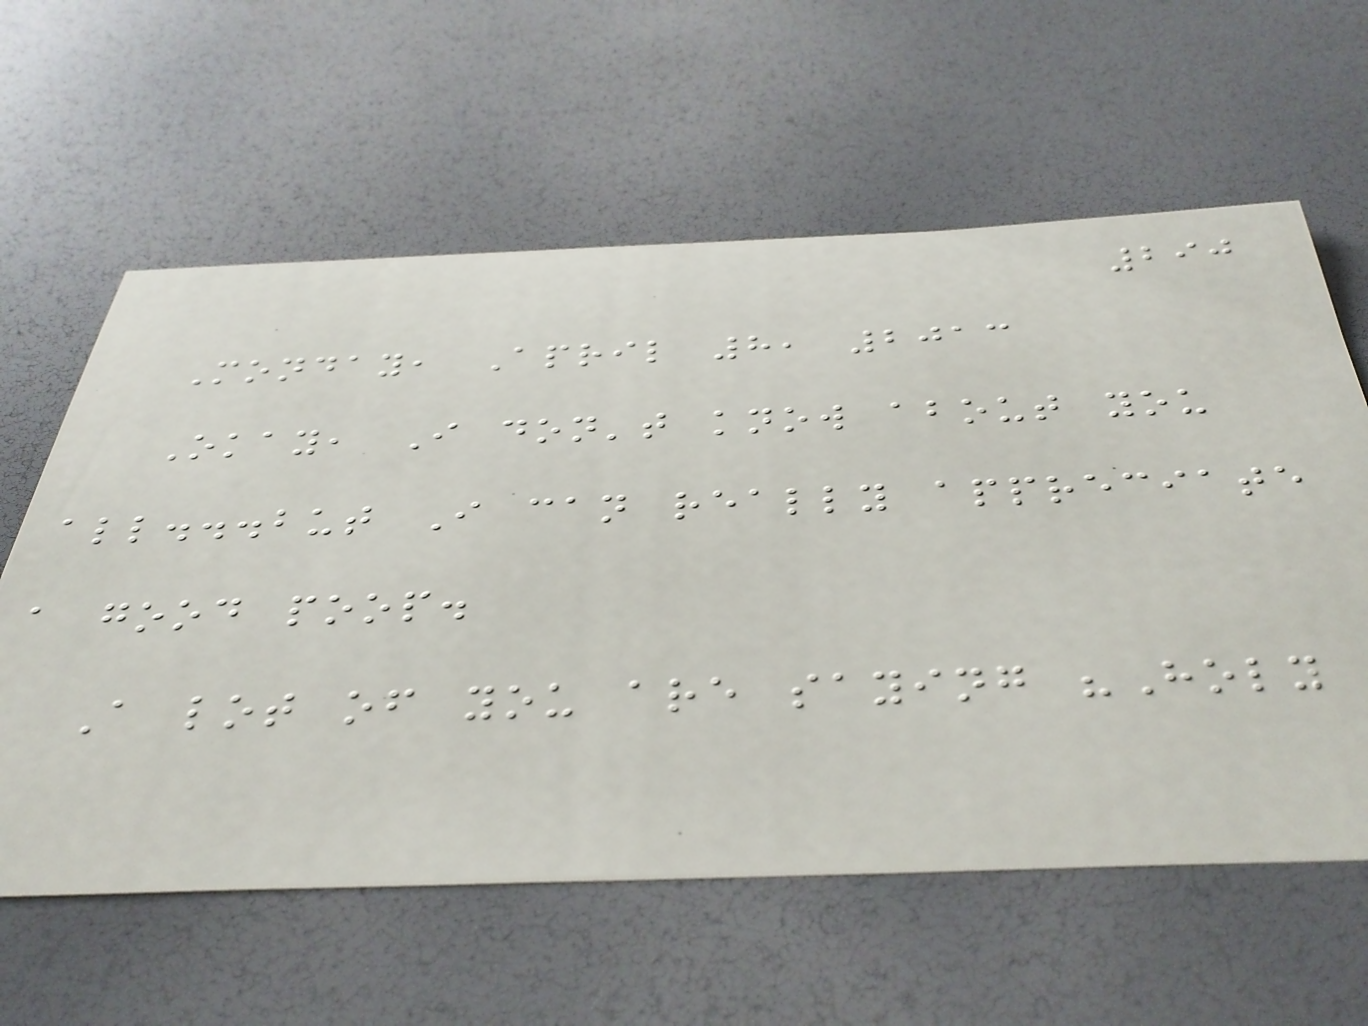290
Monday, April 8, 2013
Okay, I don't know about you
all...but I can really appreciate
a good poop.
A lot of you are saying "Holy
